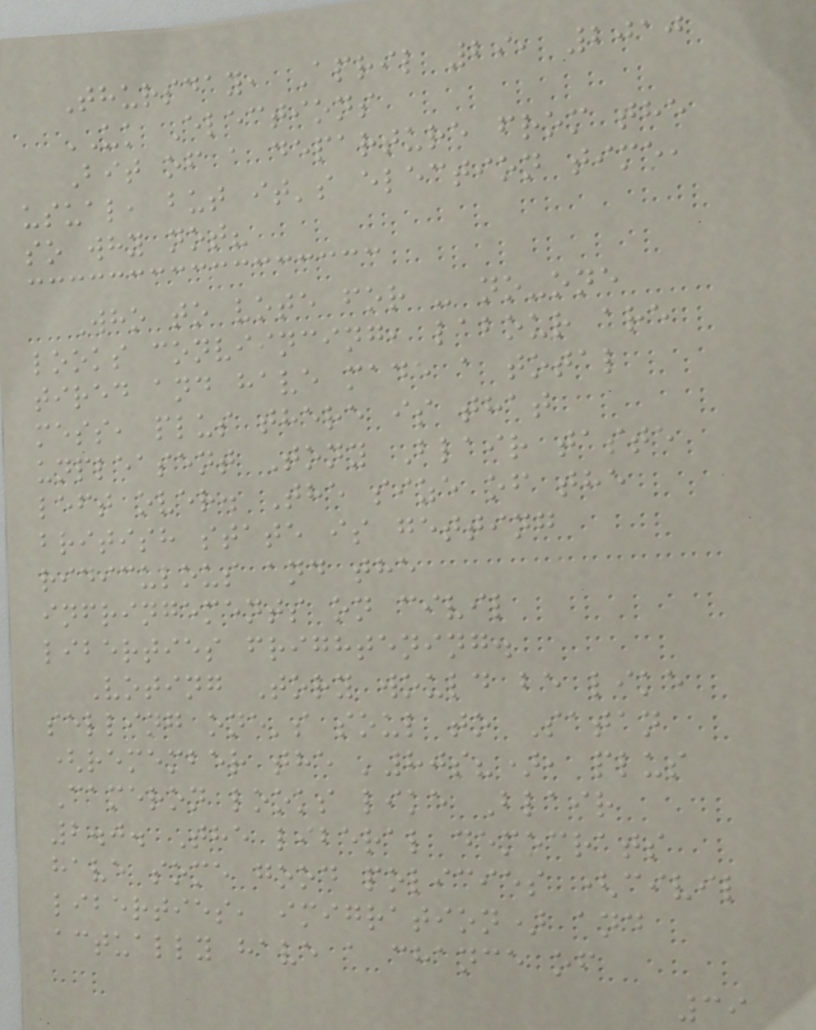Thursday, April 29, 2010
UK Elections
Bit of a departure from the
usual, but it's election time,
so why not?
Who to vote for - no-one
looks conviincing, labour are
tired and have made a total
mess, plus there is that
unpleasent Tony Blair taste
left over. The size of the
british state is getting
ridiculous and the
infringements on civil
liberties frightening.
Voting Tory would be like
selling one's soul to Satan
(remember the '80s?), plus
Cameron looks like Blair
2.0. The liberal democrats
have some good policies (civil
liberties, imigration) and
actually have a chance of
39
